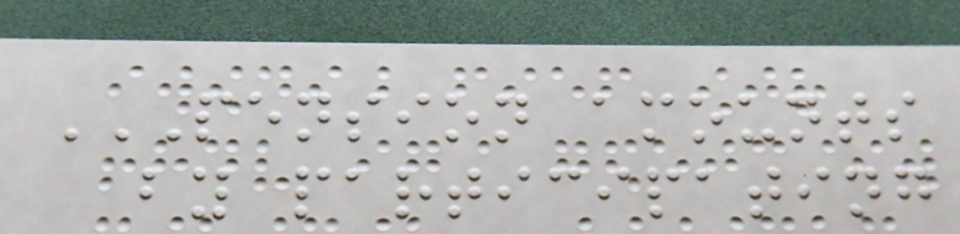PENSION AMOUNTS
BY PARTICIPATING
